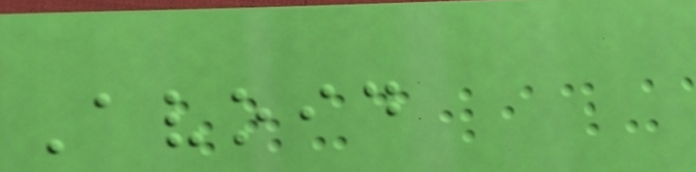Avoid
